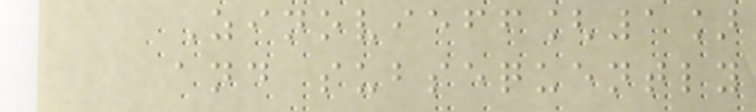Zinovieff[1]
and subsequently
